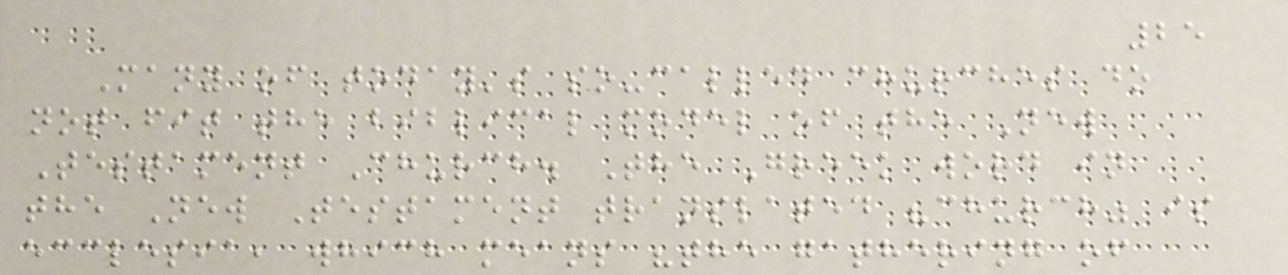25
Many of today's so-called churches do
not fit the biblical model of the New
Testament Church. The Greek word in
the New Testament translated "church" is
ecclesia, which means "the gathering of
